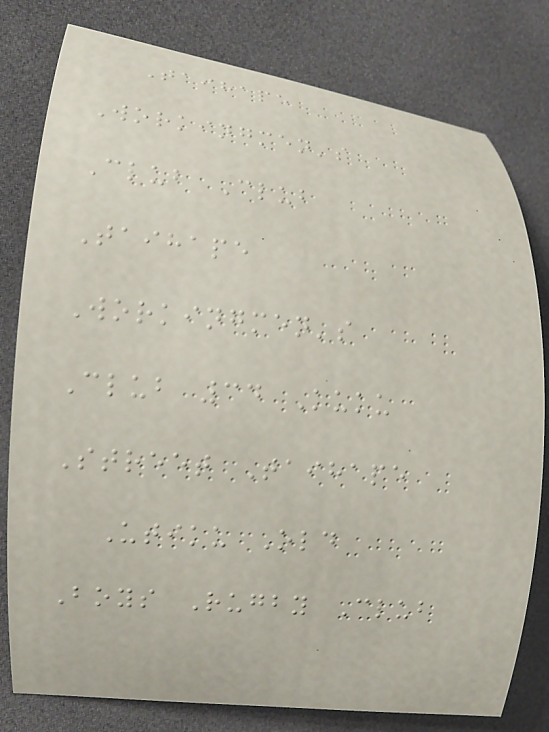Taihape
Workingmen's
Club Club
Taihape
Workingmen's
Club 34 Kuku
Street Taihape
Utiku Old
Boys Rugby Club
